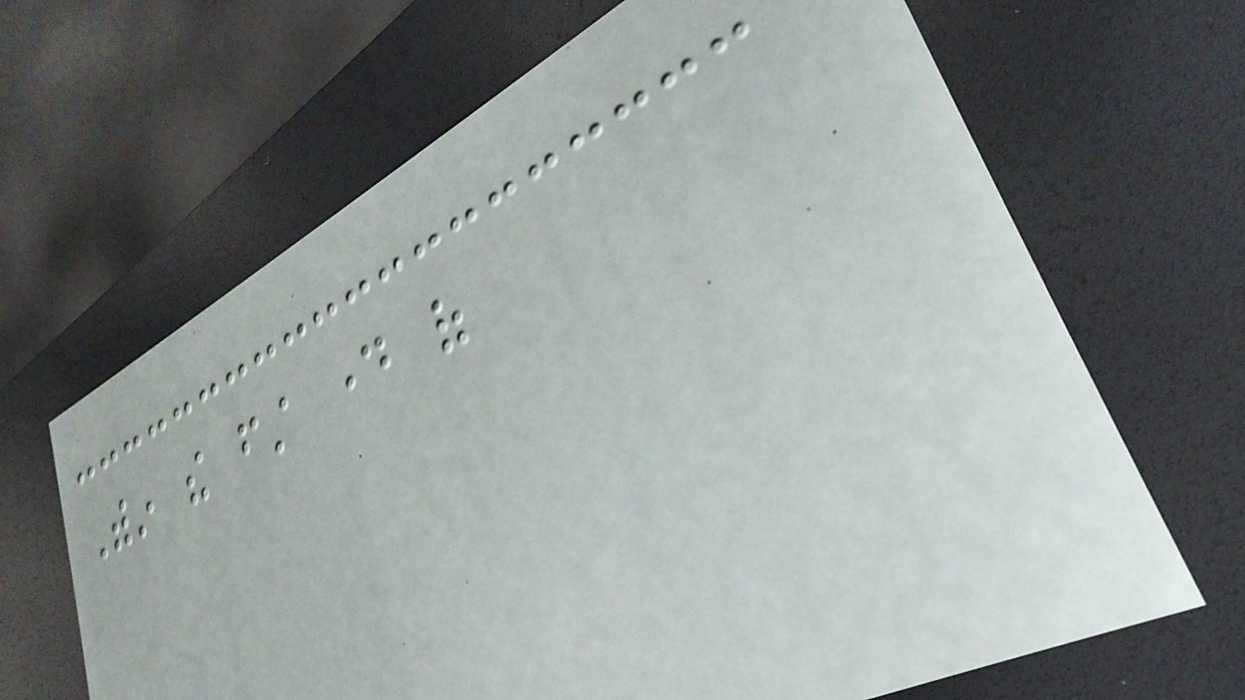Within the first day of
